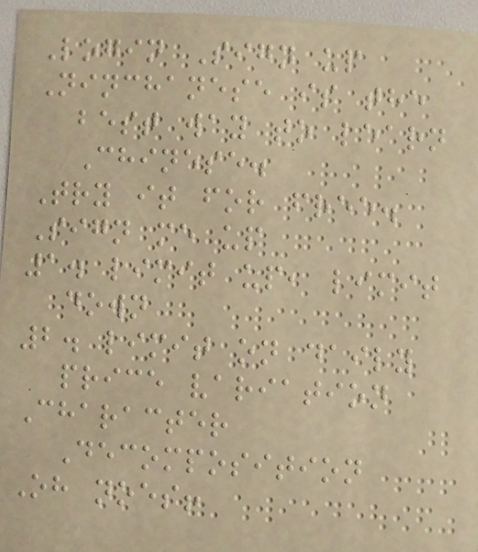Login Sign up
Ninchanese is the
best way to learn
Chinese.
Try it for free.
Sign me up
1. limit up, limit
down
2. limit on daily
price variation
Character
Decomposition
Oh noes!
